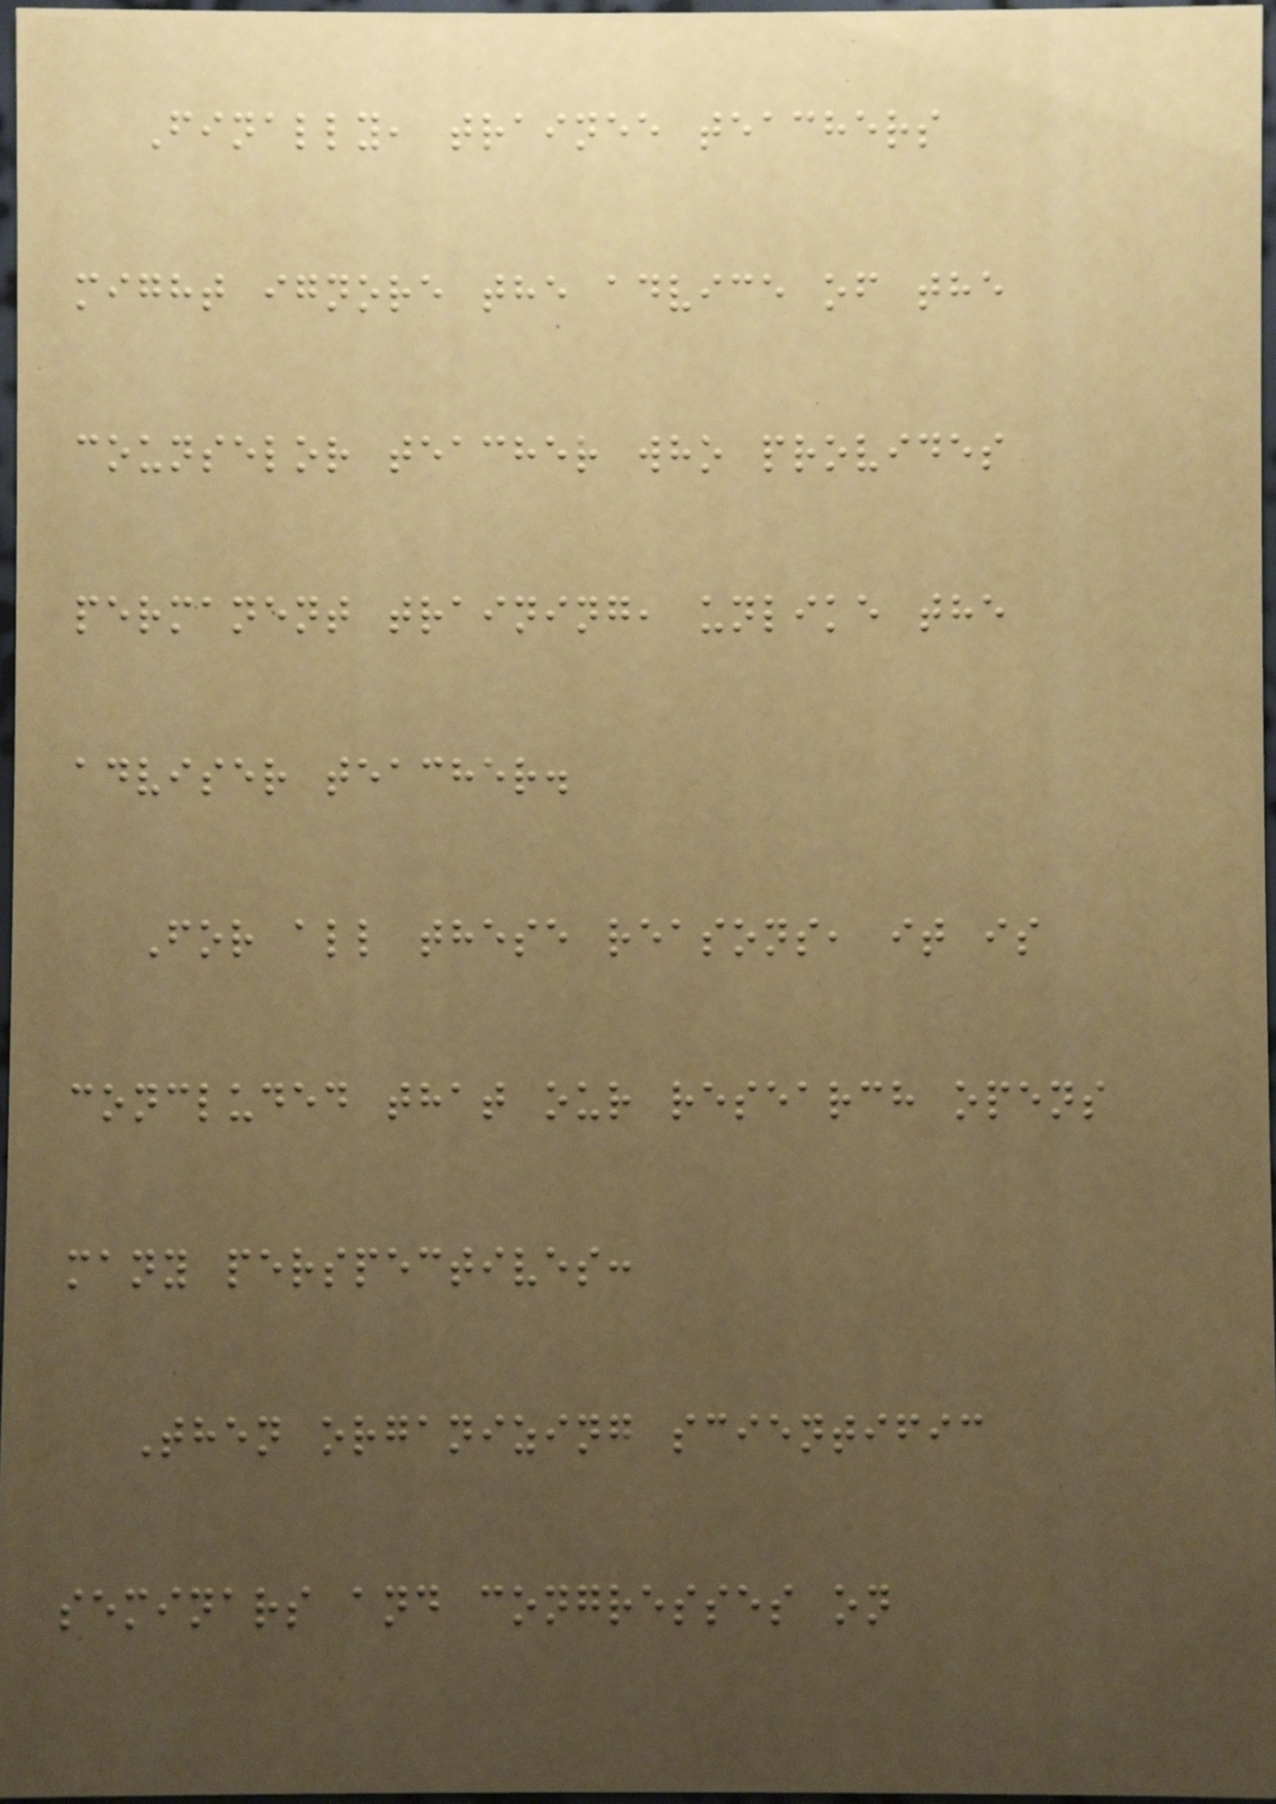Finally, trainee teachers
might ignore the advice of the
counselor teacher who provides
permanent training, unlike the
adviser teacher.
For all these reasons, it is
concluded that our research opens
many perspectives:
Then organizing scientific
seminars and congresses on
